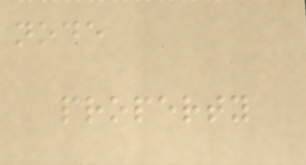node
property
